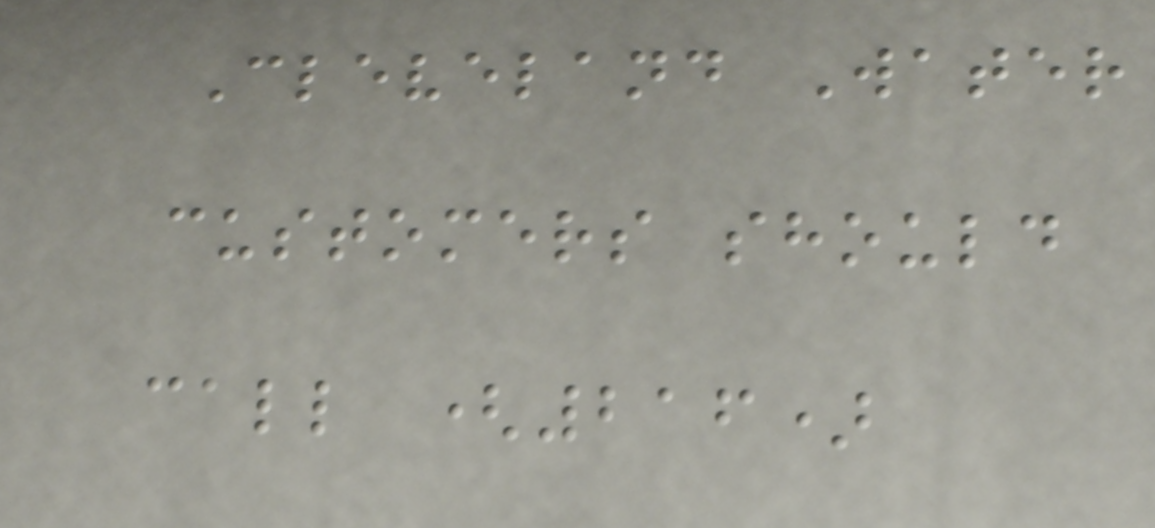Cleveland Water
customers should
call (216)
